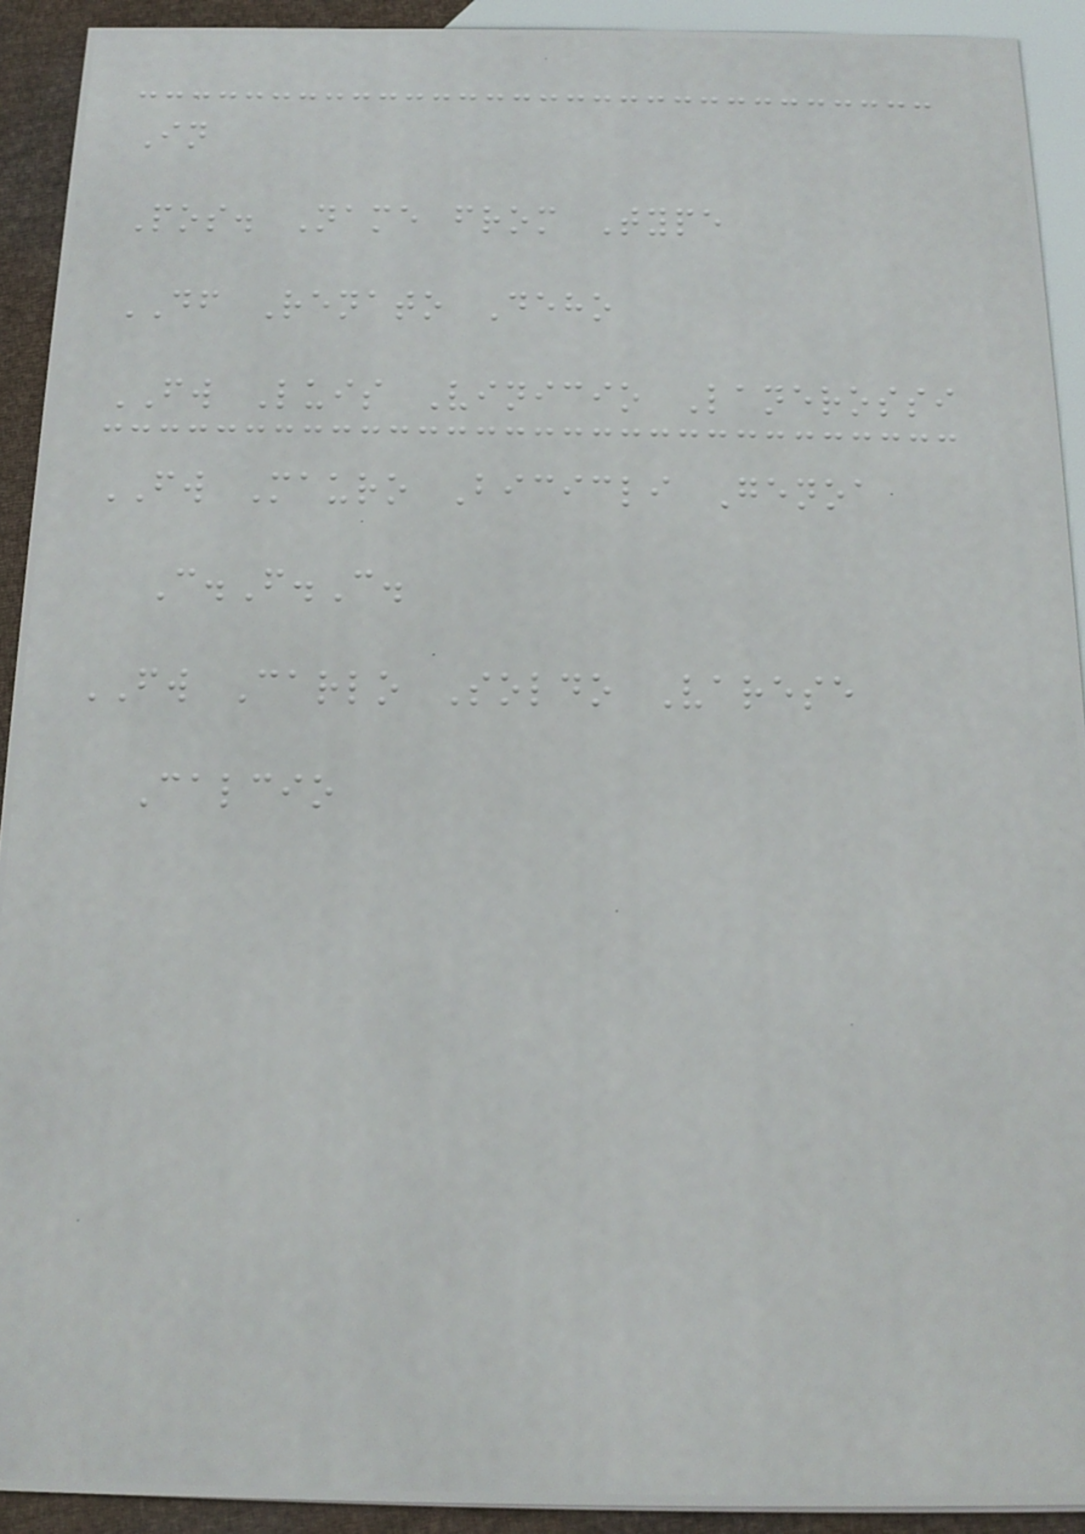In
Pos. Name from Type
DF Renato Deho
FW Luis Vinicio Lanerossi
FW Mauro Bicicli Genoa
C.F.C.
FW Carlo Soldo Varese
Calcio
